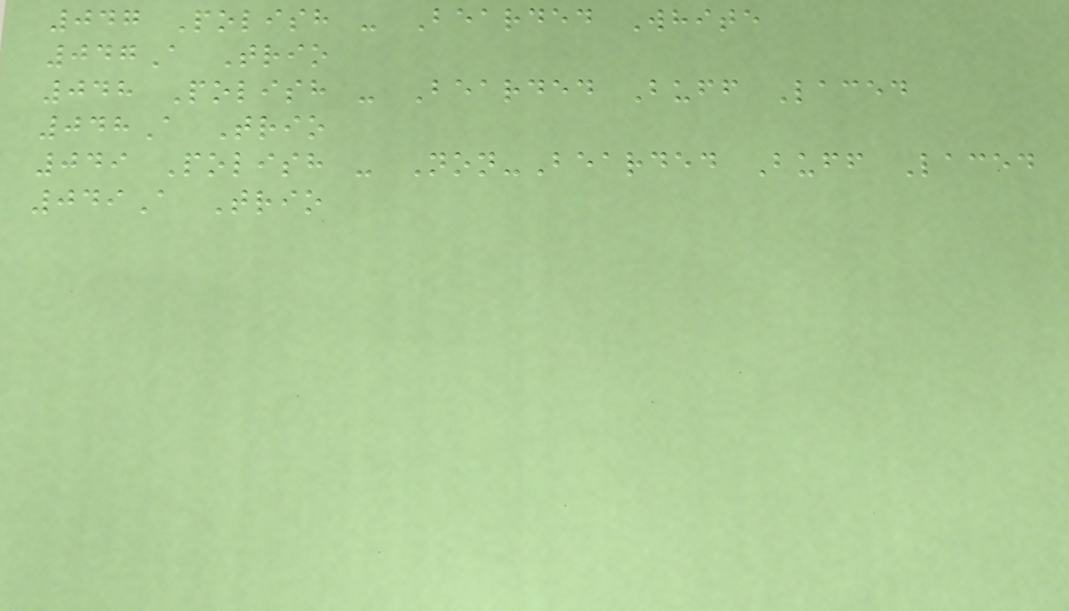047 Polish - Bearded White
047A Trio
048 Polish - Bearded Buff Laced
048A Trio
049 Polish - Non-Bearded Buff Laced
049A Trio
